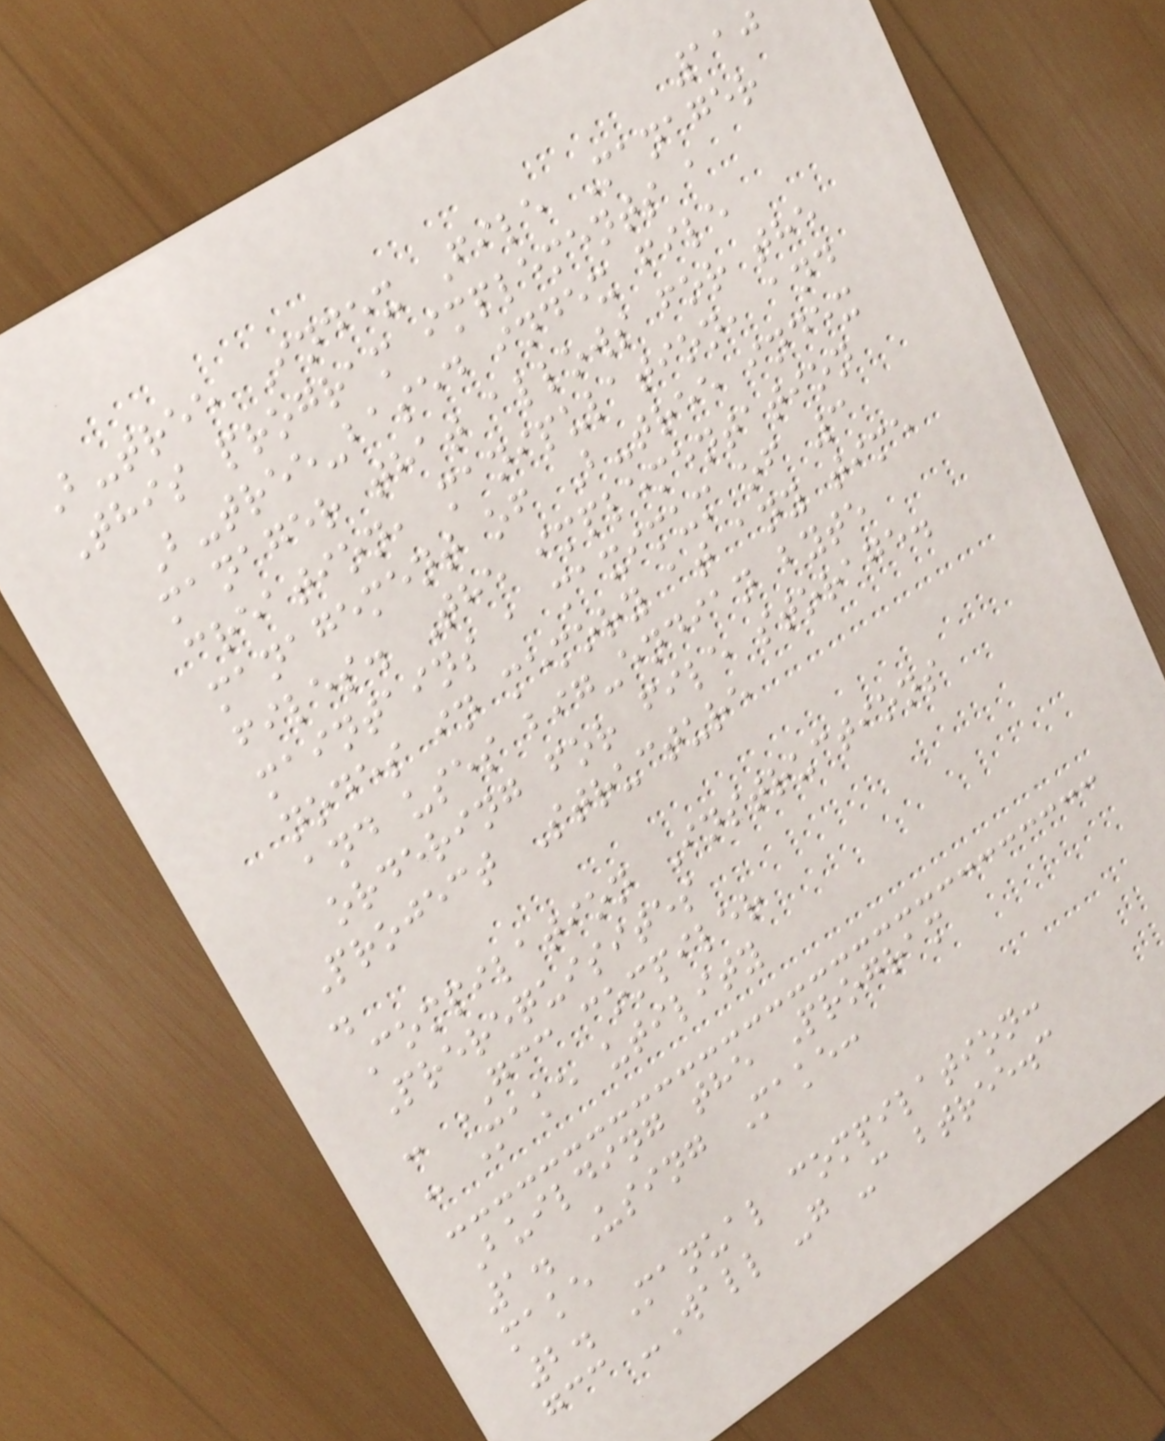110
B-tree Index File Manager
This program implements a
B-tree-based index file
manager that allows for the
creation, manipulation, and
management of B-tree index
files. The implementation
maintains a maximum of 3
nodes in memory at any time
and uses big-endian byte
ordering for file storage.
Project Structure
.
Compilation Instructions
Prerequisites
- GCC compiler
- Make utility
Building the Program
1. Using Make:
make
2. Manual compilation:
gcc -Wall -g -c btree.c
